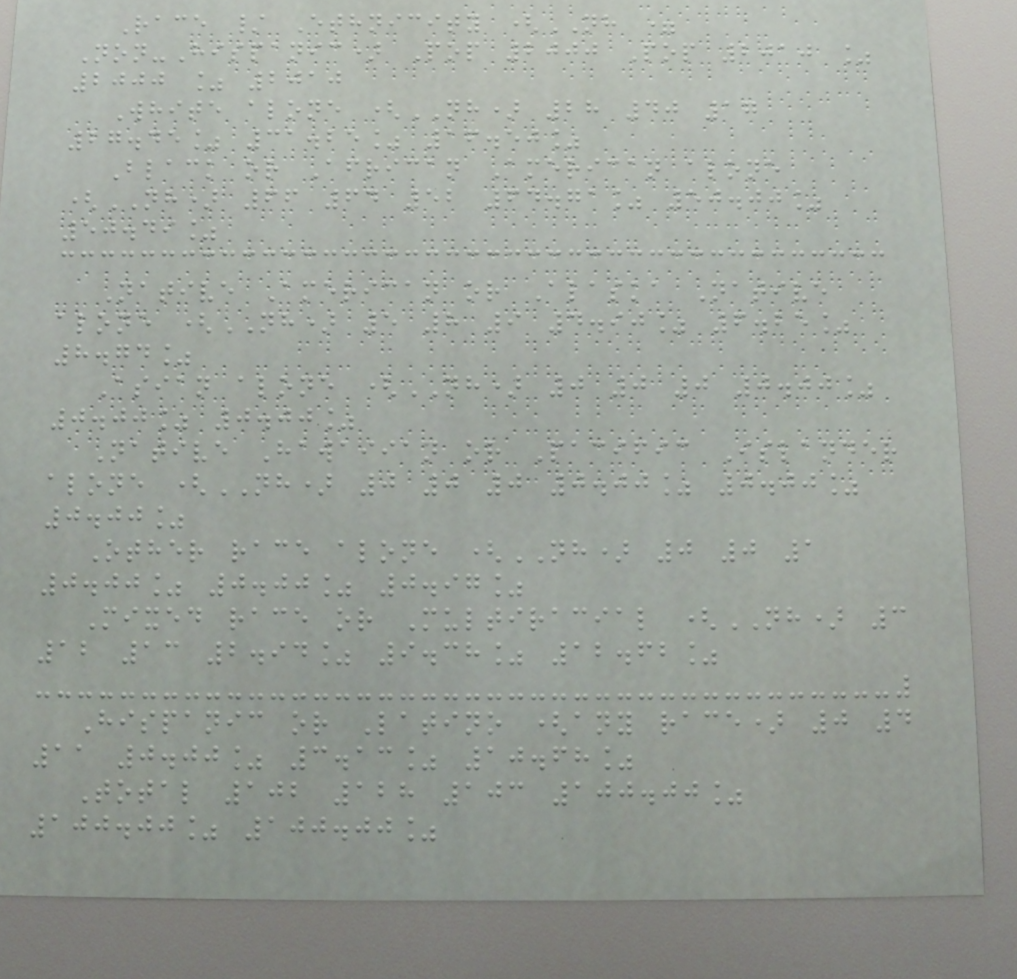Race / Ethnicity (NH =
Non-Hispanic) Pop 2000 Pop 2010 %
2000 % 2010
White alone (NH) 28 40 17
27.45% 31.25% 16.50%
Black or African American alone
(NH) 66 64 52 64.71% 50.00%
50.49%
Native American or Alaska Native
alone (NH) 5 8 9 4.90% 6.25%
8.74%
Asian alone (NH) 0 0 0 0.00%
0.00% 0.00%
Native Hawaiian or Pacific Islander
alone (NH) 0 0 0 0.00% 0.00%
0.00%
Other race alone (NH) 0 0 1
0.00% 0.00% 0.97%
Mixed race or Multiracial (NH) 3
12 13 2.94% 9.38% 12.62%
Hispanic or Latino (any race) 0 4
11 0.00% 3.13% 10.68%
Total 102 128 103 100.00%
100.00% 100.00%
